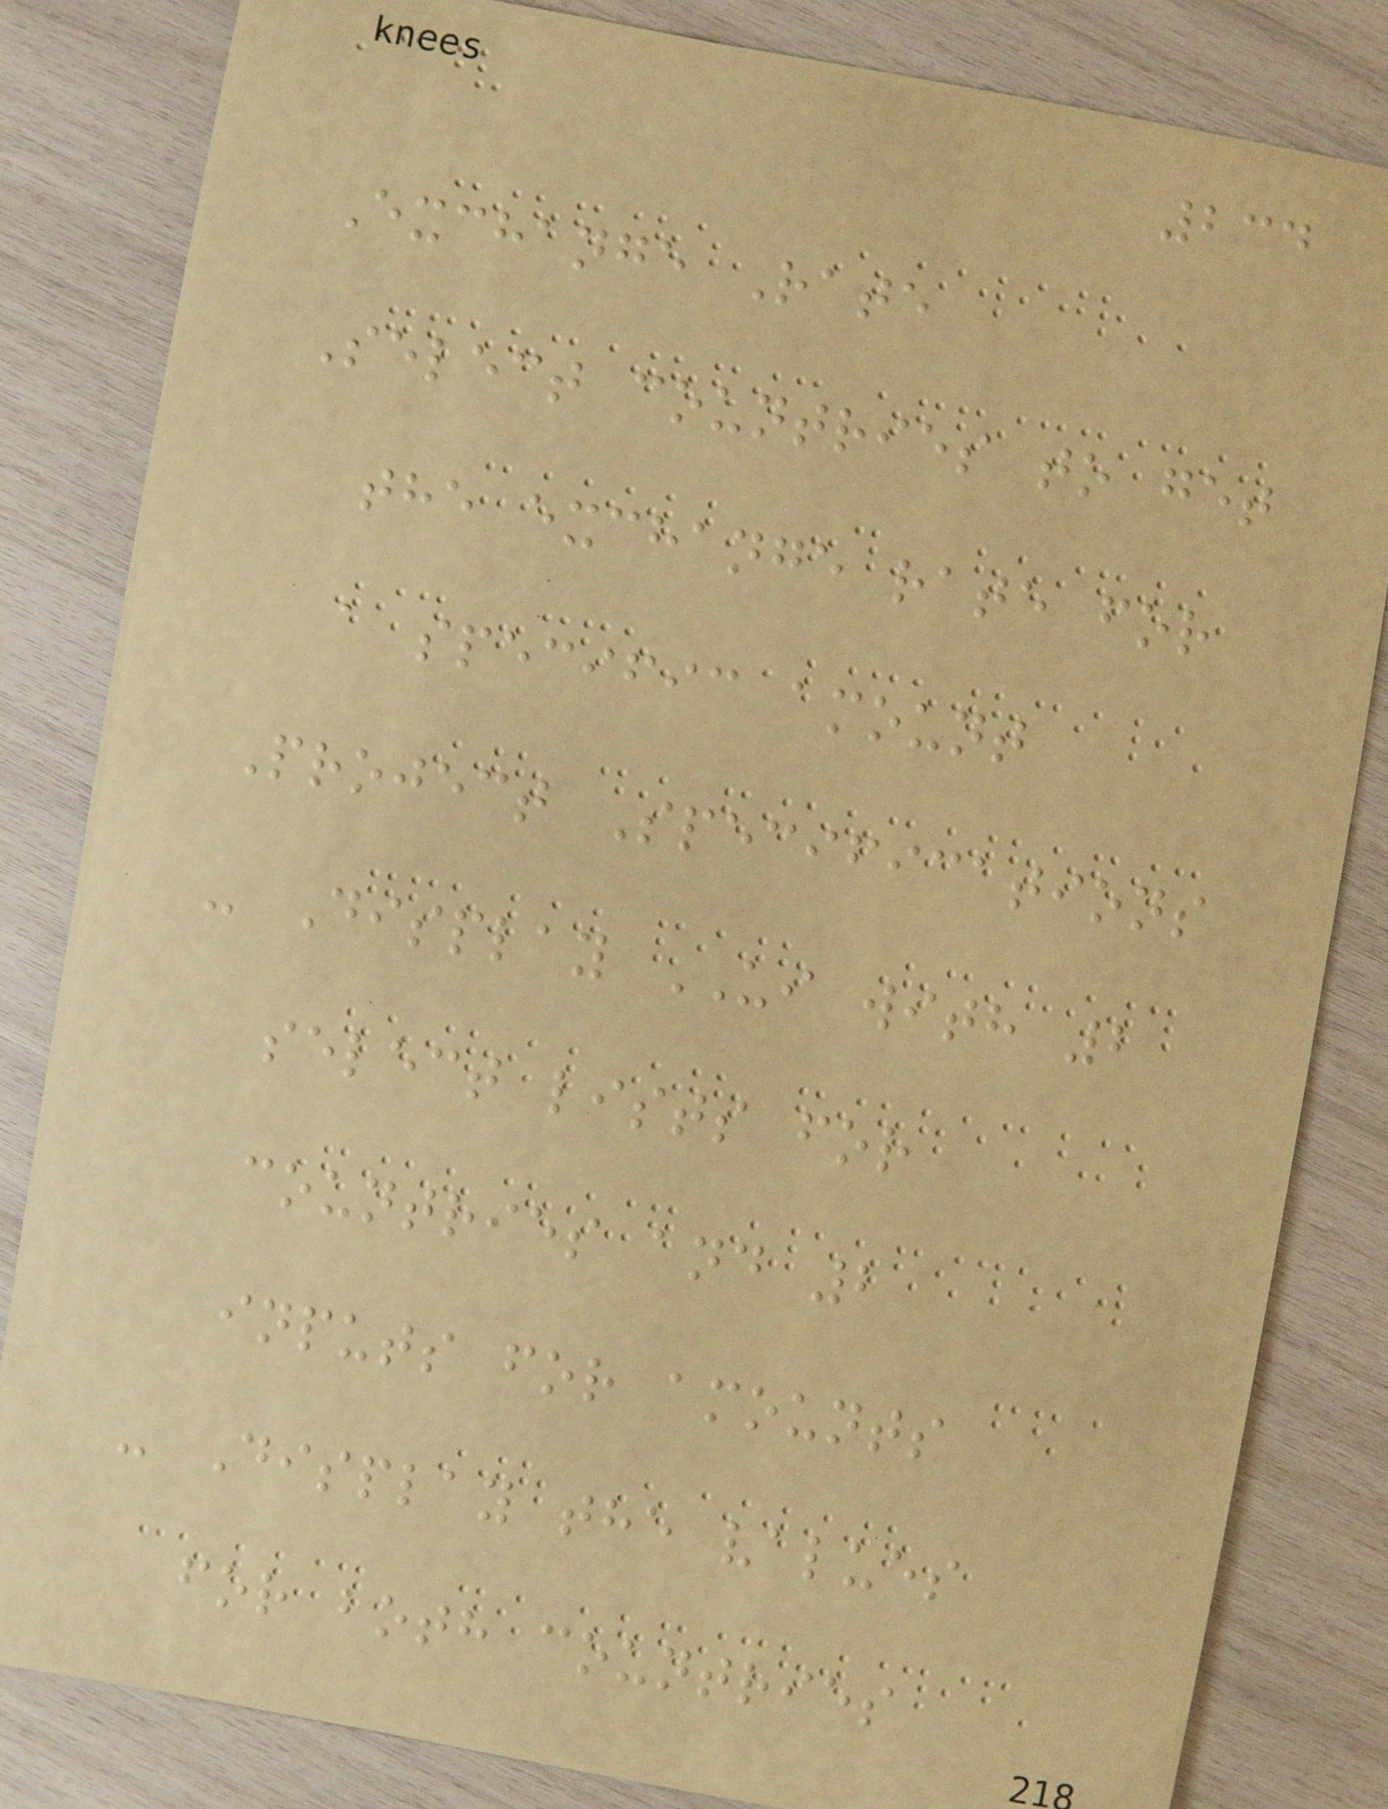234
Exchange Rate
Select countries to get
the exchange rate for
a specific amount
Project Specifications
- Display UI with 2
select lists for
countries and 2
inputs for amounts
- Display the values
for both countries
